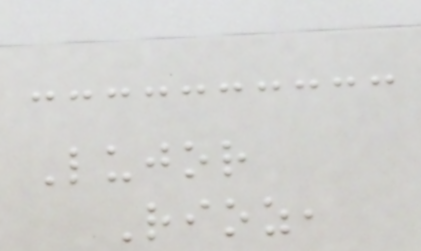Lujor
Rioz,
